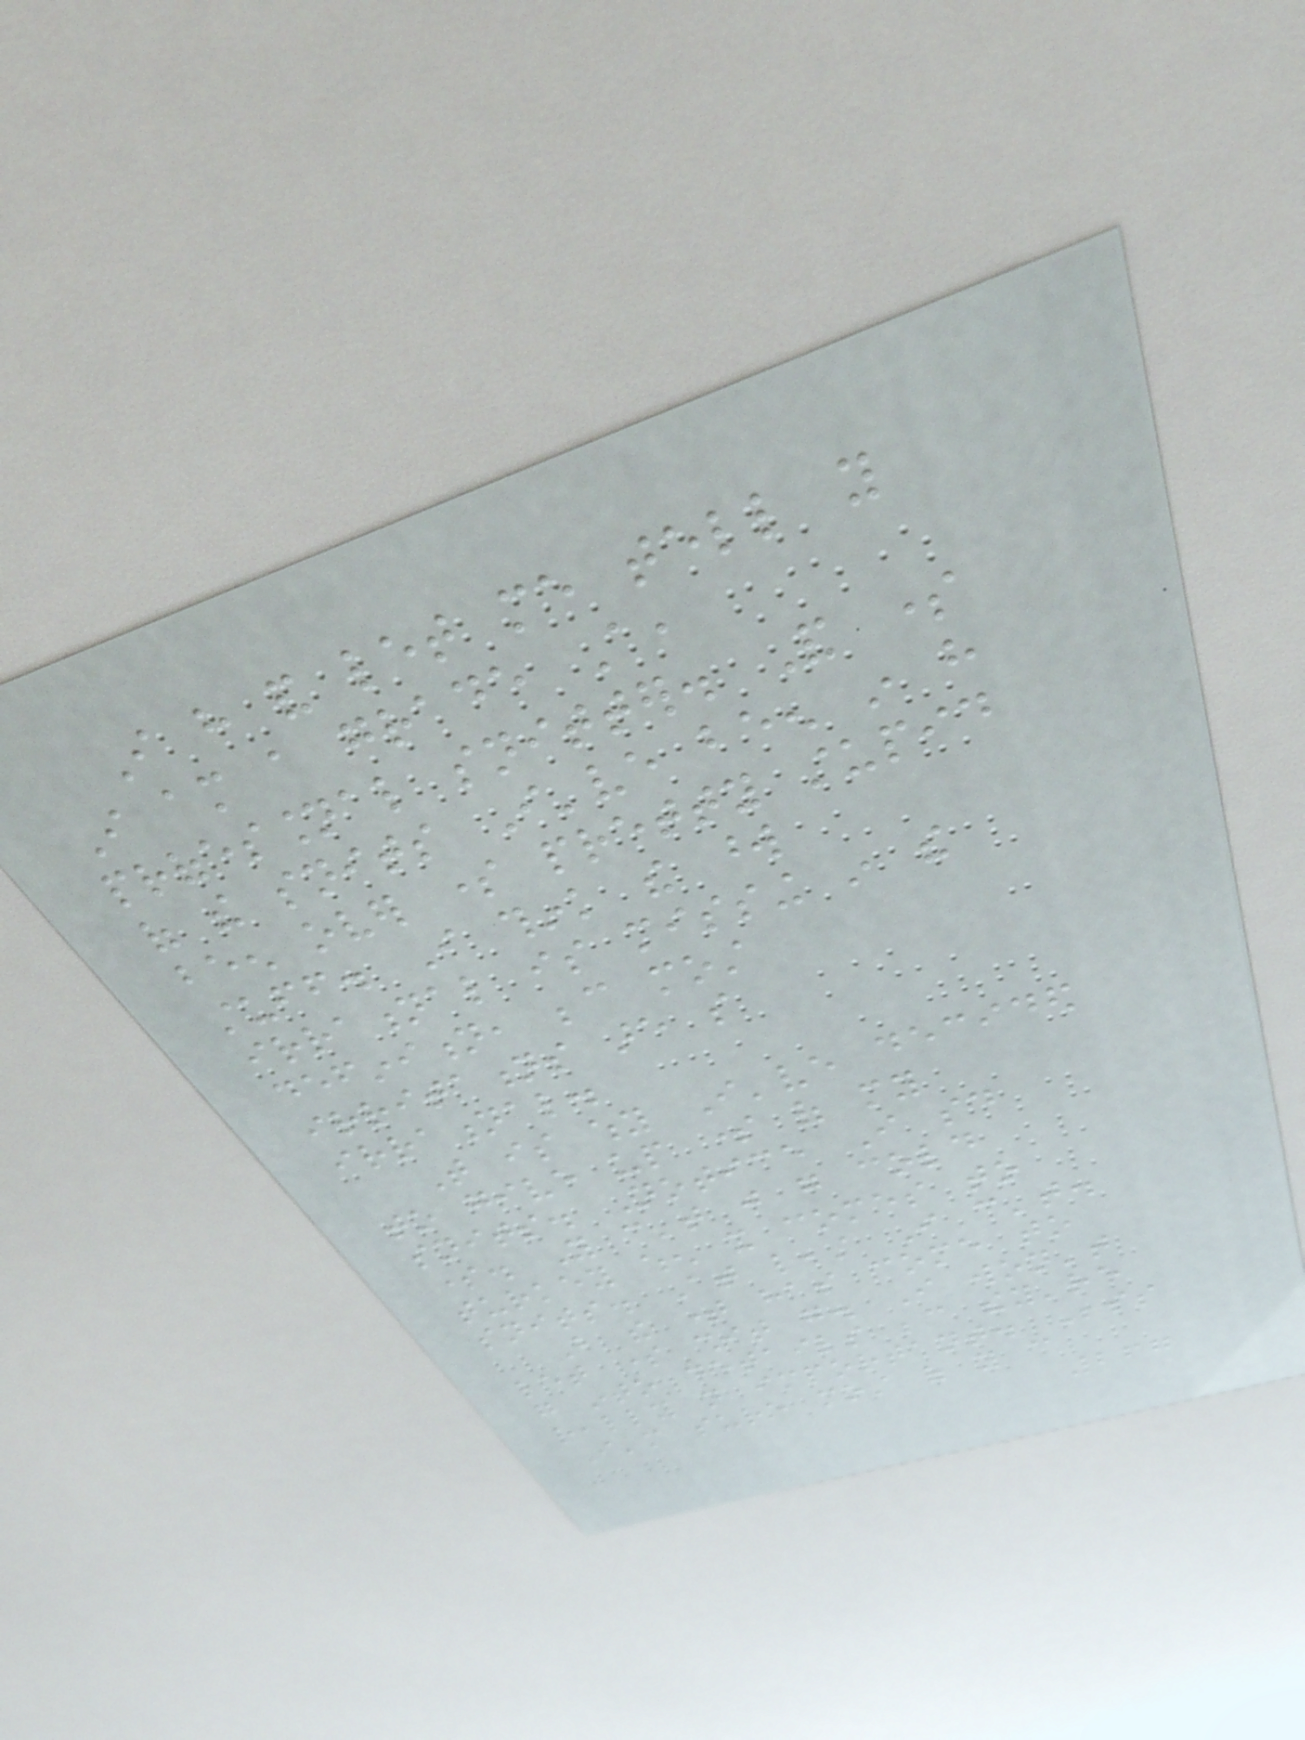I have and let me tell you
I am a grade A,
professional snitter. And some
of the snits I've been in have
been over some pretty stupid
stuff. I think the word
irrational is missing in the
definition, because most
irritations are so
irrational.
That is why I've decided
to give up some of my
snits. Notice I said
some. You can't just go cold
turkey when it comes to
snits. At least I can't.
But the time has come to
let some shit go. I won't
go into details because they're
really not important. Besides
I'm sure most of you can
267
